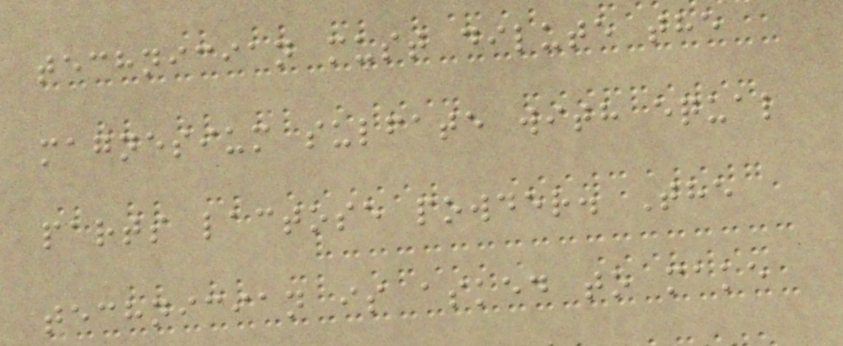technician must dilute the
magnesium sulfate with equal
parts lactose powder. The
technician is asked to make
